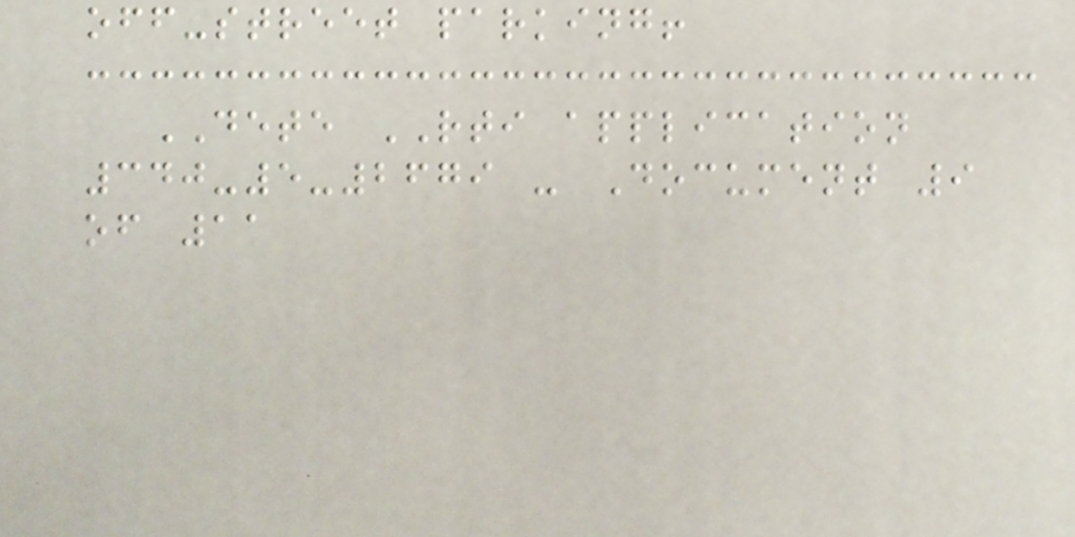off-street parking!
DETE RTI application
340-5-2679 - Document 9
of 11
